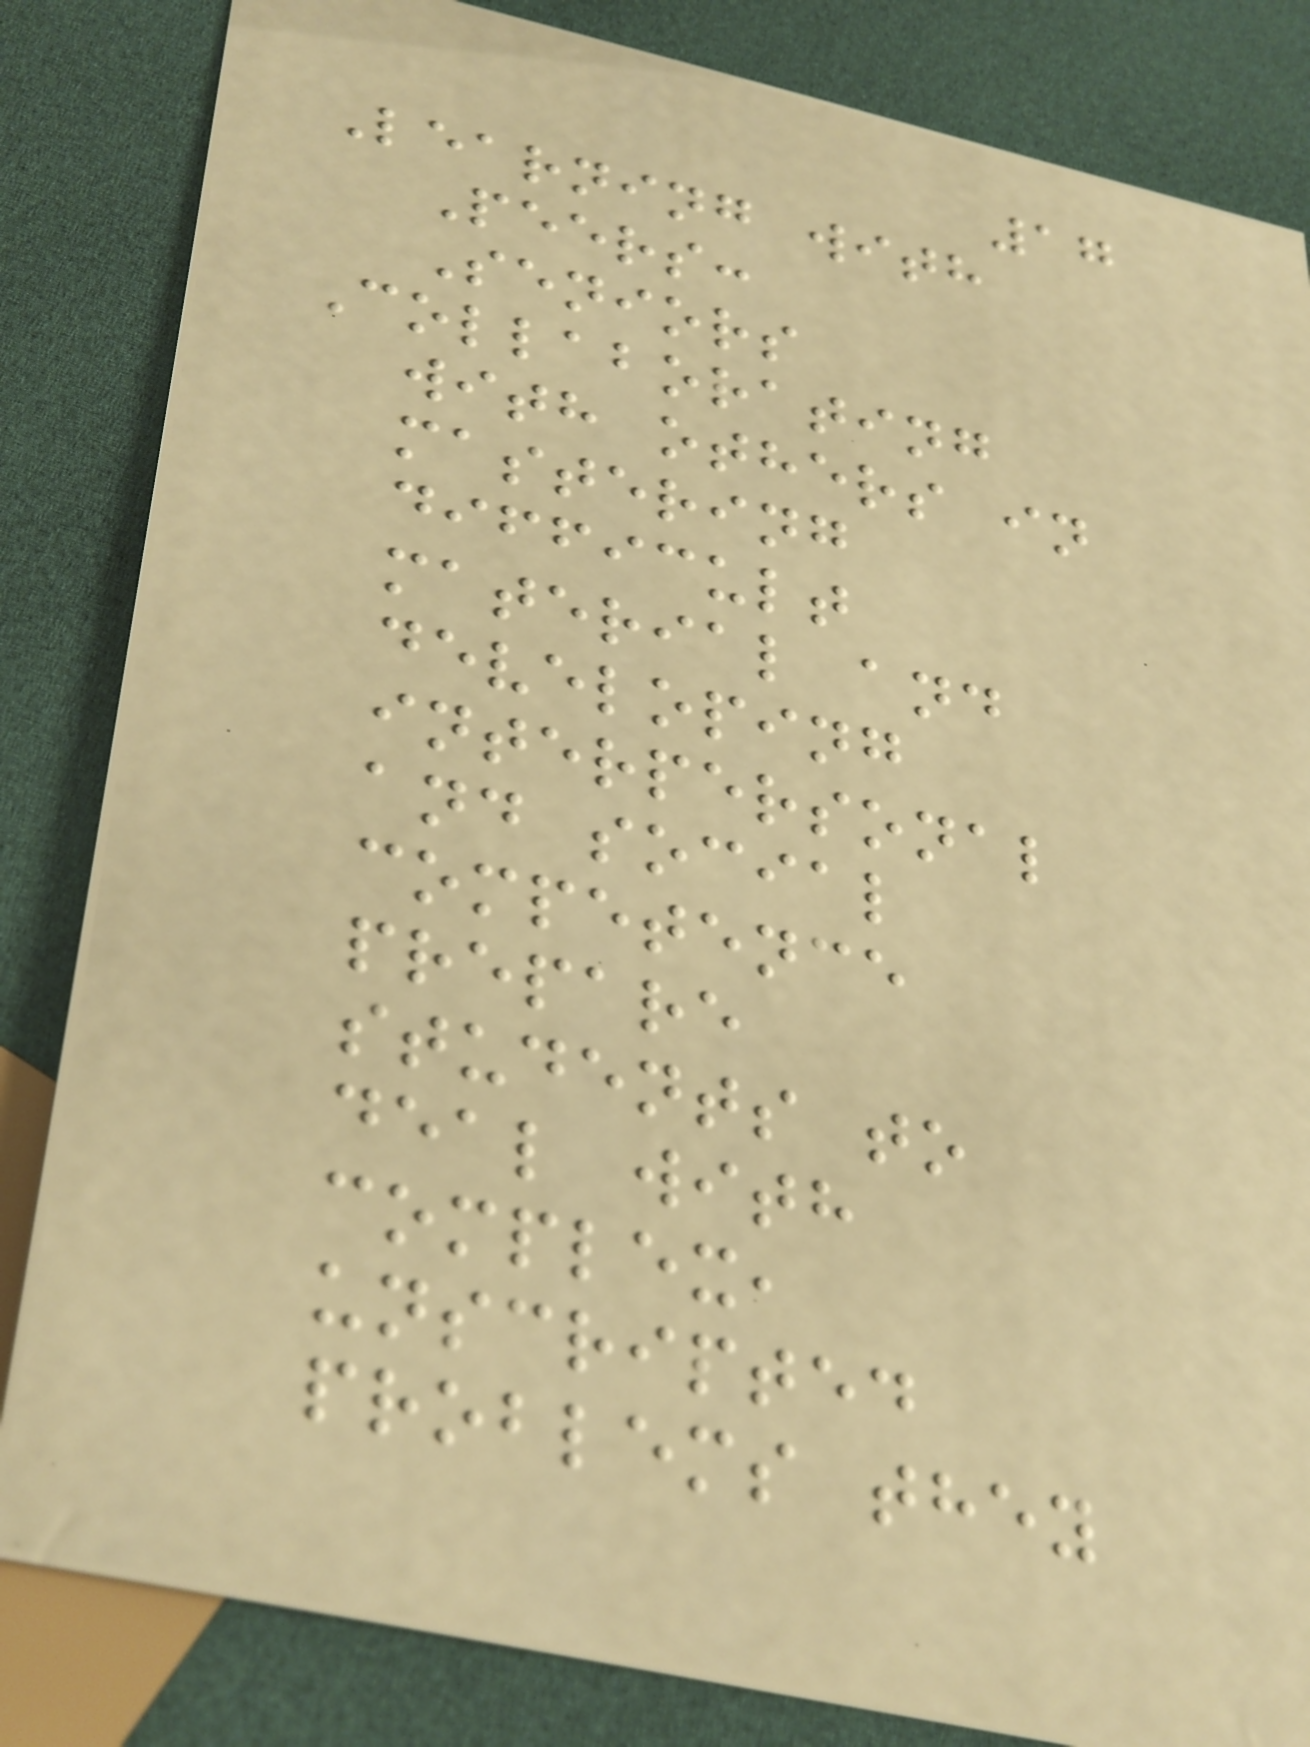17
Learning with
Peers:
Seniors
Collaborating
with others in
mastering
difficult
material and
developing
interpersonal
and social
competence
prepare
students to
deal with
complex,
unscripted
problems they
